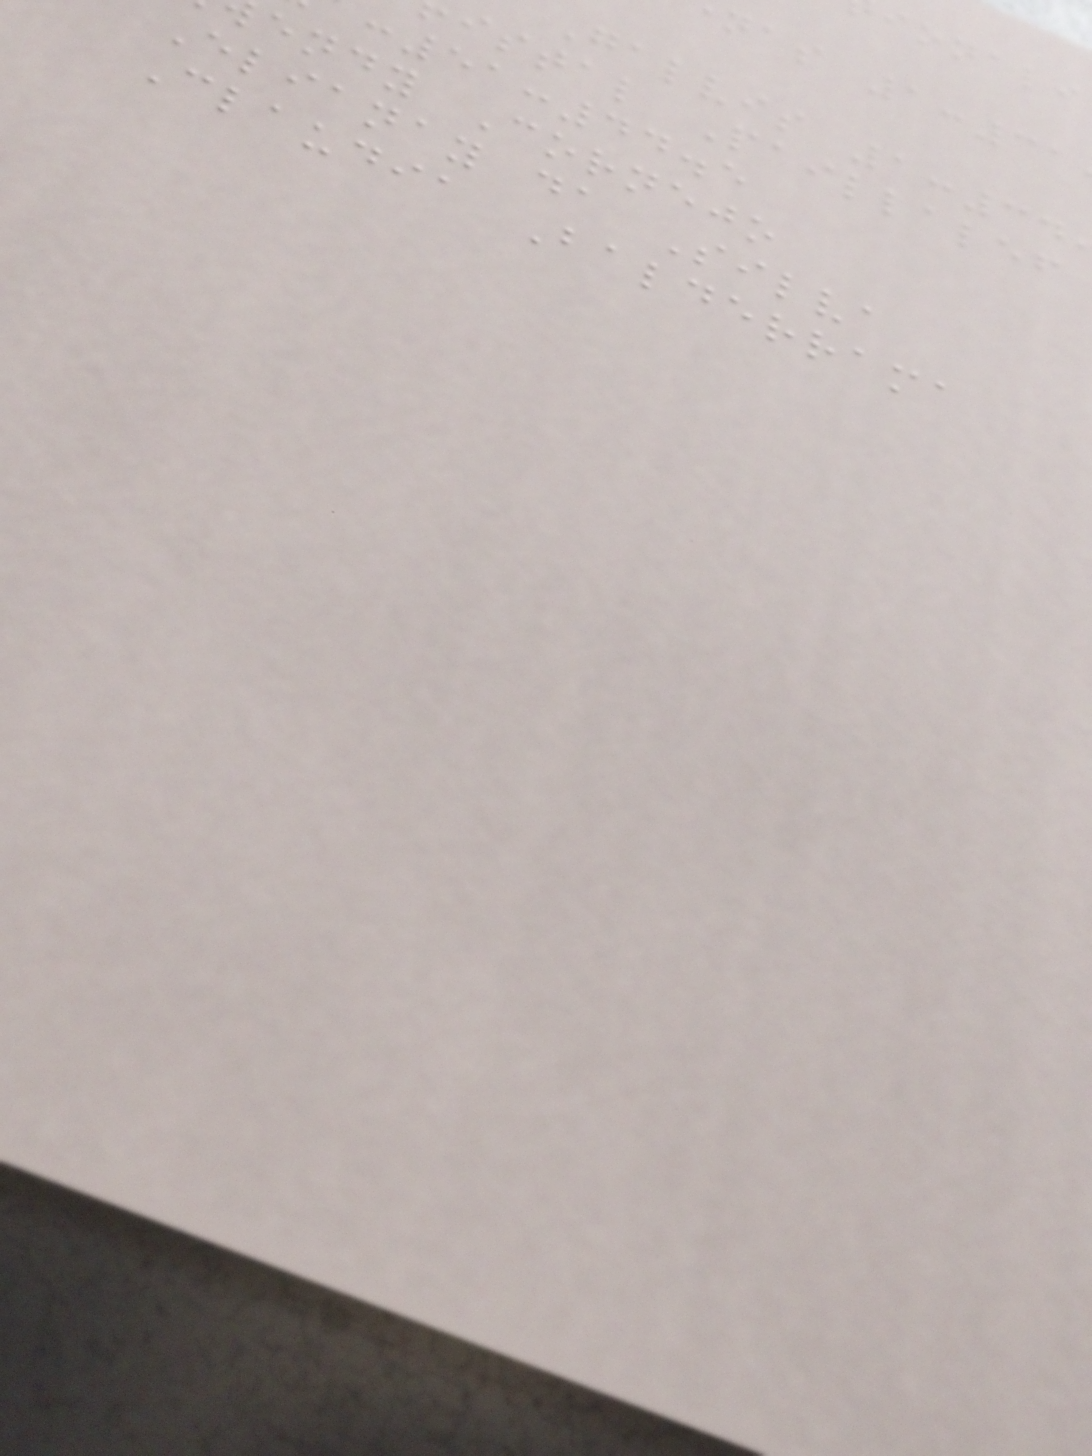nas 1:31
Galvis 1:34
istal Paillalef
:51:44.5
endy Cornejo
Elianay da Silva
Claudia Balderrama
